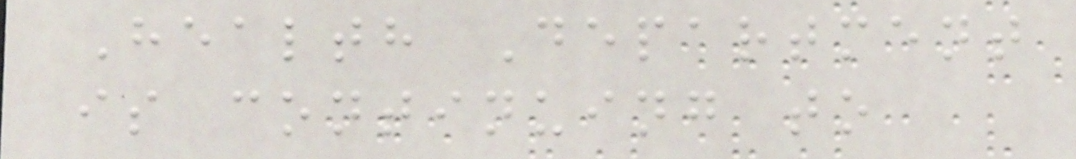Health Department
is continuing to
